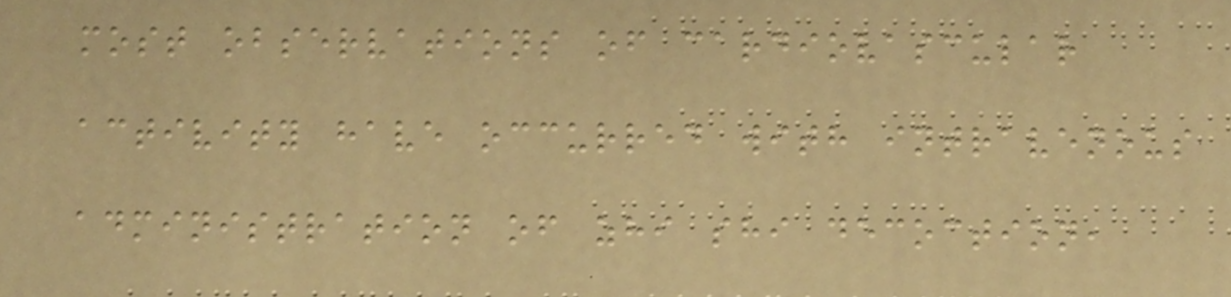most observations of cardiovascular
activity have occurred with intravenous
administration of zhi shi decoction,
